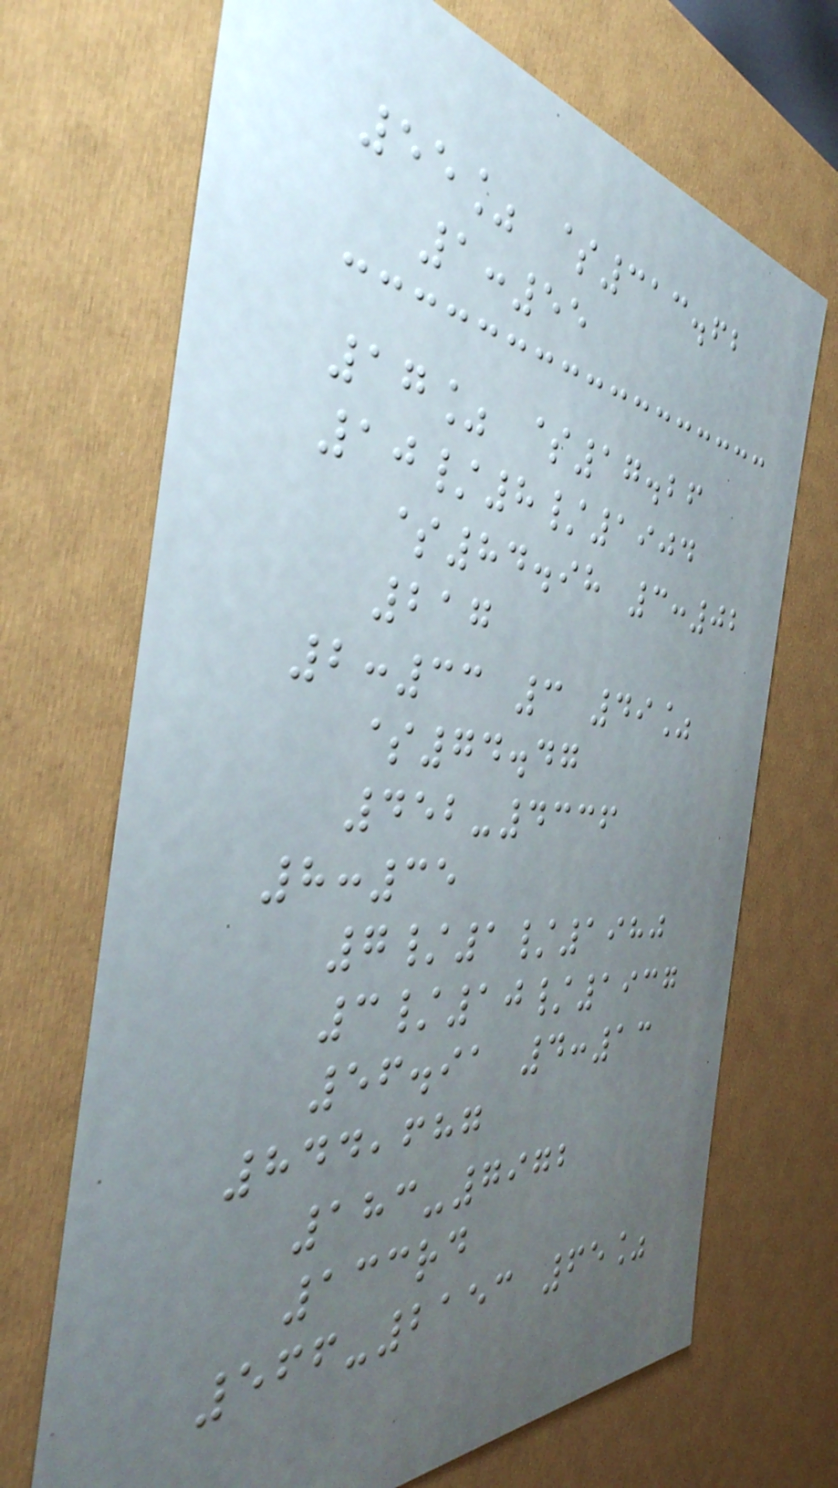55% $313.62
1:55
17% $17.26
10/8/1904
$84.98 3:02
217
2:33 3 49%
$74.47
452-4336
8:35
7/1/1980
3/10/1937
56.91 4:13
844,687
183-7972
133rd
566-2153 65%
